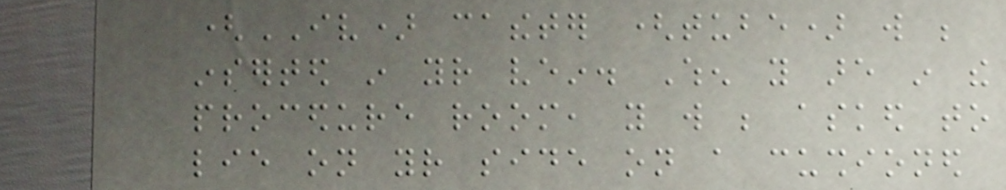(IV) catheter (tube) will be
inserted in your vein. When you are in the
procedure room, you will be asked to
lie on your side on a cushioned
